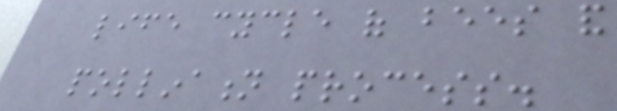life cycle of bees and
pollination process.
